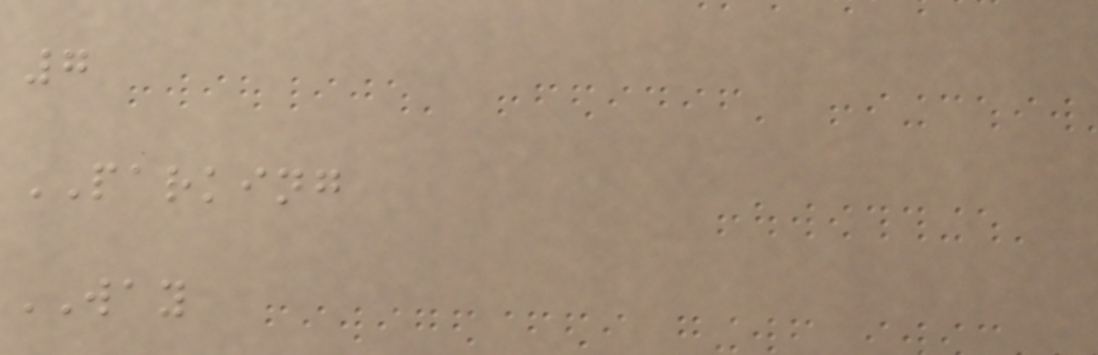7
PARKING
WAY
